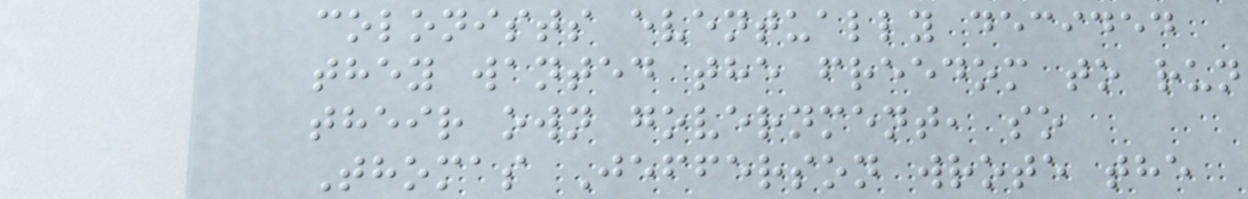colonists eventually decided
they wanted the freedom to run
their own government, so
Thomas Jefferson wrote the
